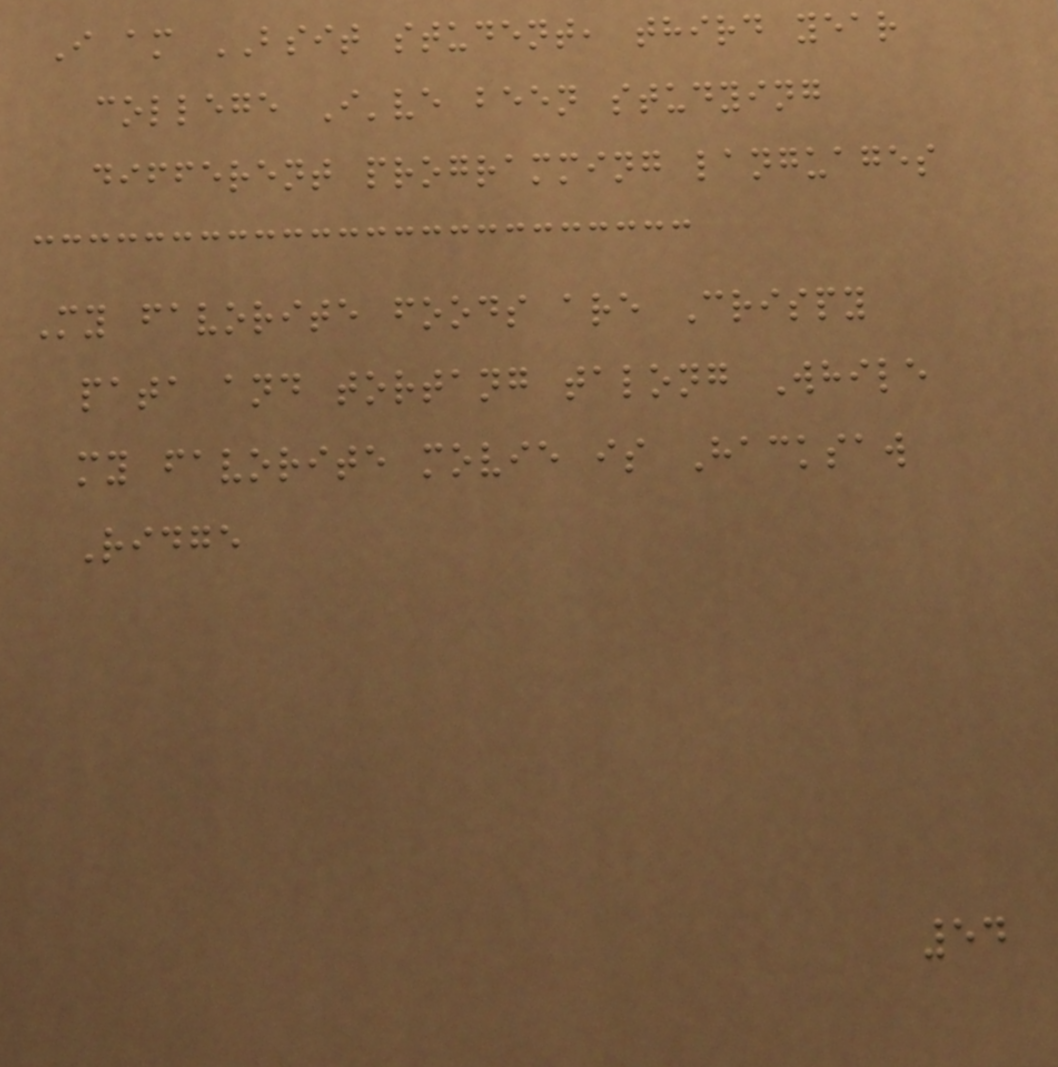I am BSIT student, third year
college I've been studying
different programming languages
My favorite foods are Crispy
pata and tortang talong While
my favorite movie is Hacksaw
Ridge
54
